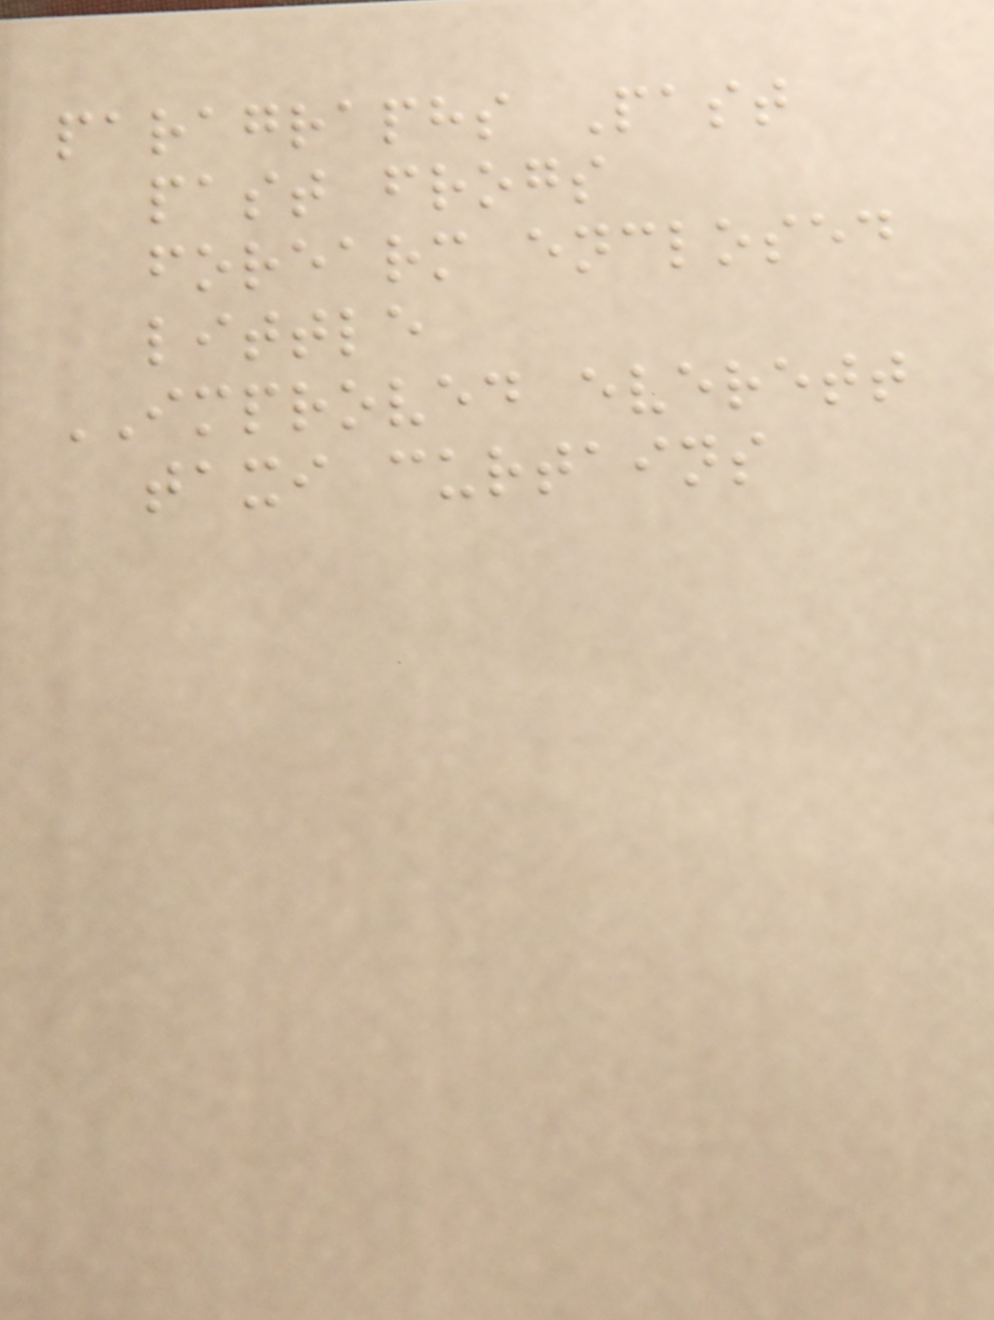paragraphs Past
past frogs
forearm enclosed
little
IMPROVED everett
taxi curtains
